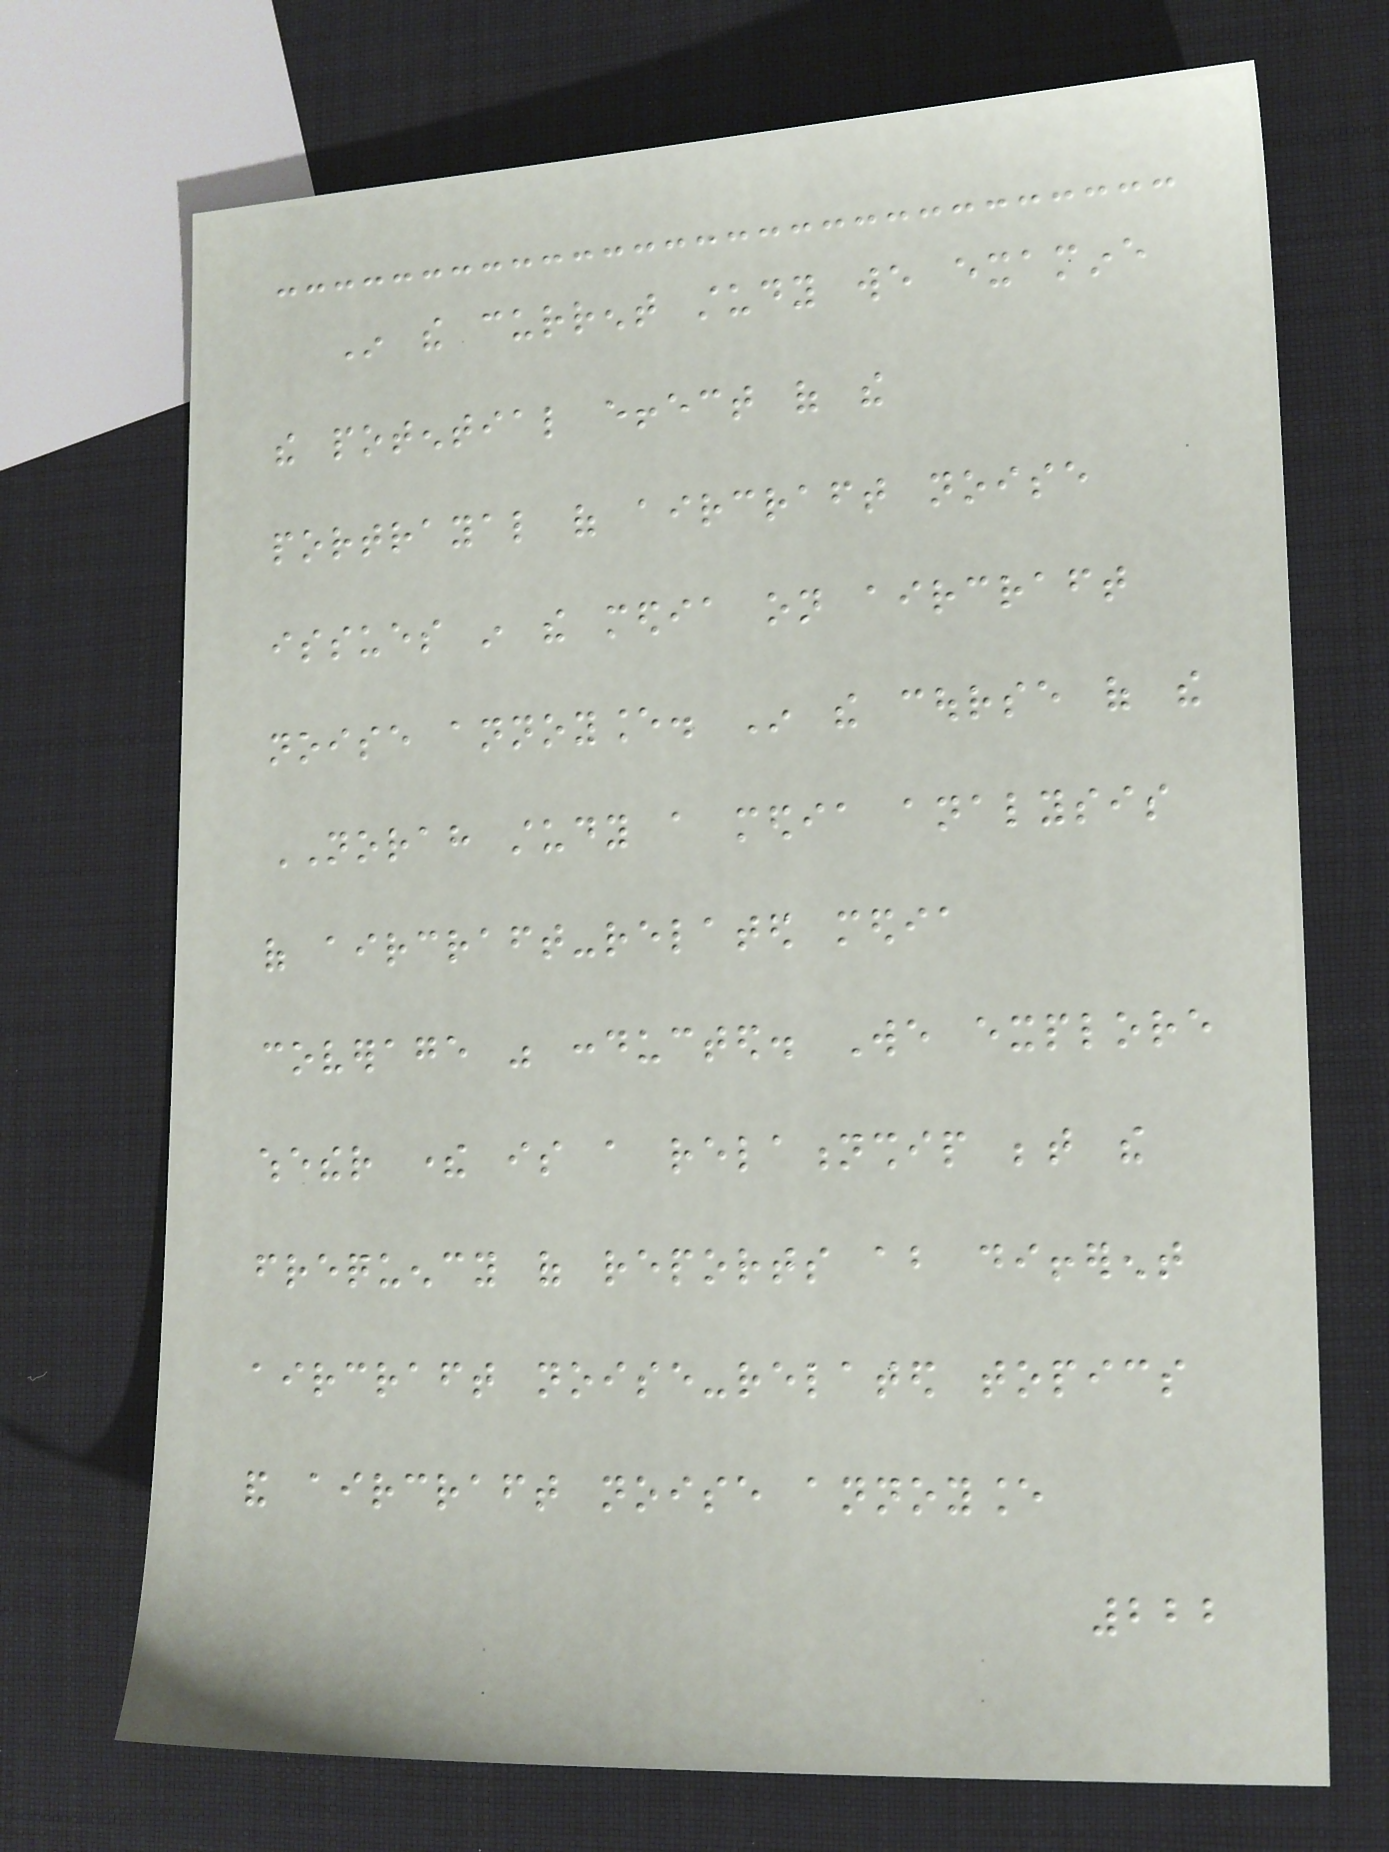In the current study we examine
the potential effect of the
portrayal of aircraft noise
issues in the media on aircraft
noise annoyance. In the course of the
NORAH study a media analysis
of aircraft-related media
coverage was conducted. We explore
whether there is a relationship between the
frequency of reports about different
aircraft noise-related topics
and aircraft noise annoyance
222
